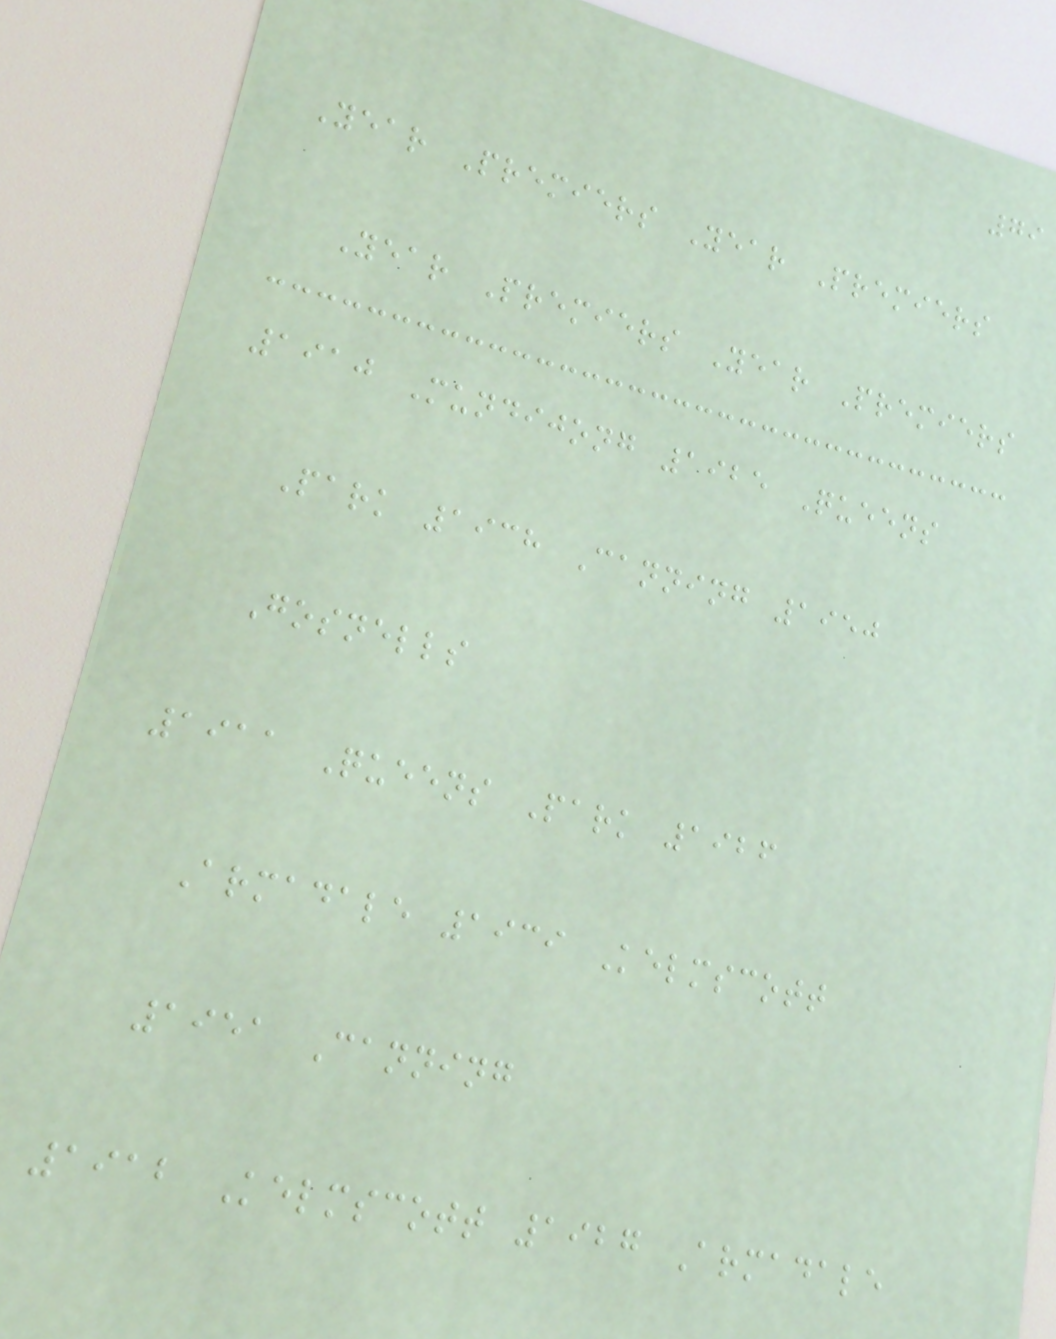79
Year Premiers Year Premiers
Year Premiers Year Premiers
1910 Mundijong 1925 Queens
Park 1938 Canning 1950
Gosnells
1911 Queens Park 1926
Armadale 1939 Kelmscott
1951 Canning
1912 Kelmscott 1927 Armadale
